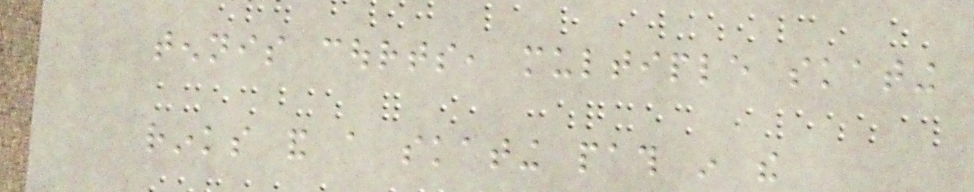tennis courts, multiple skating
rinks and a skating path in the
